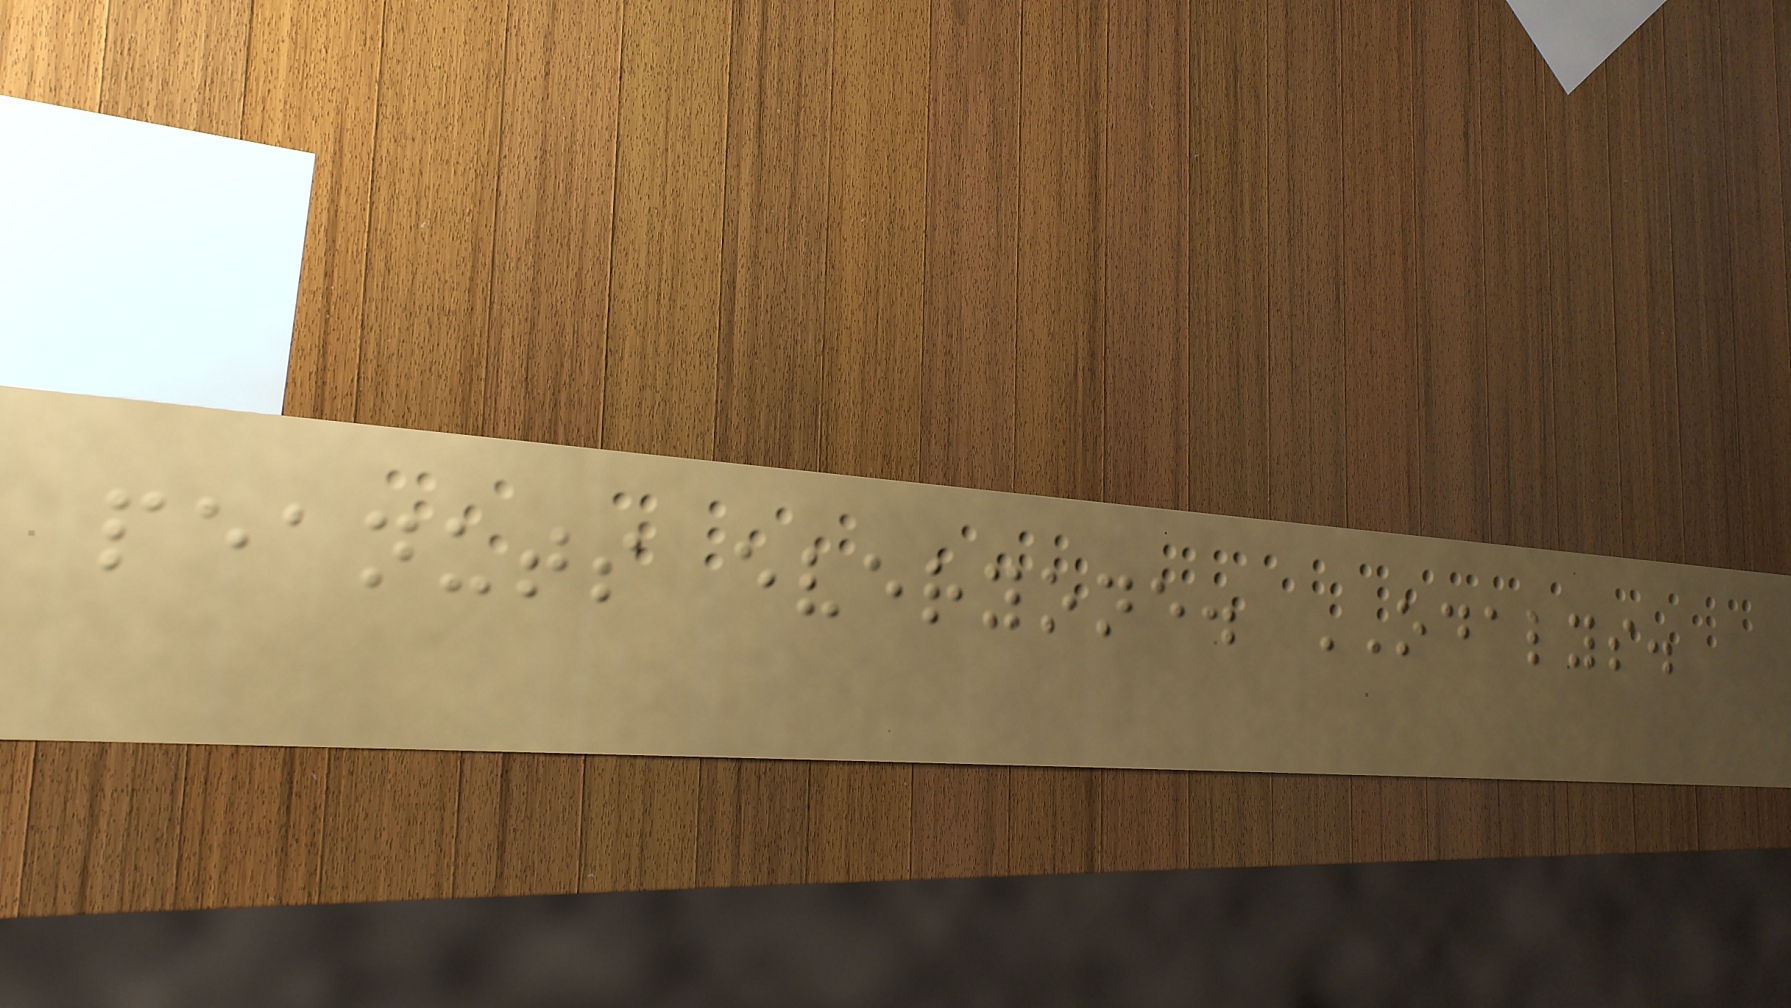peanuts everyone. ODALYS.
